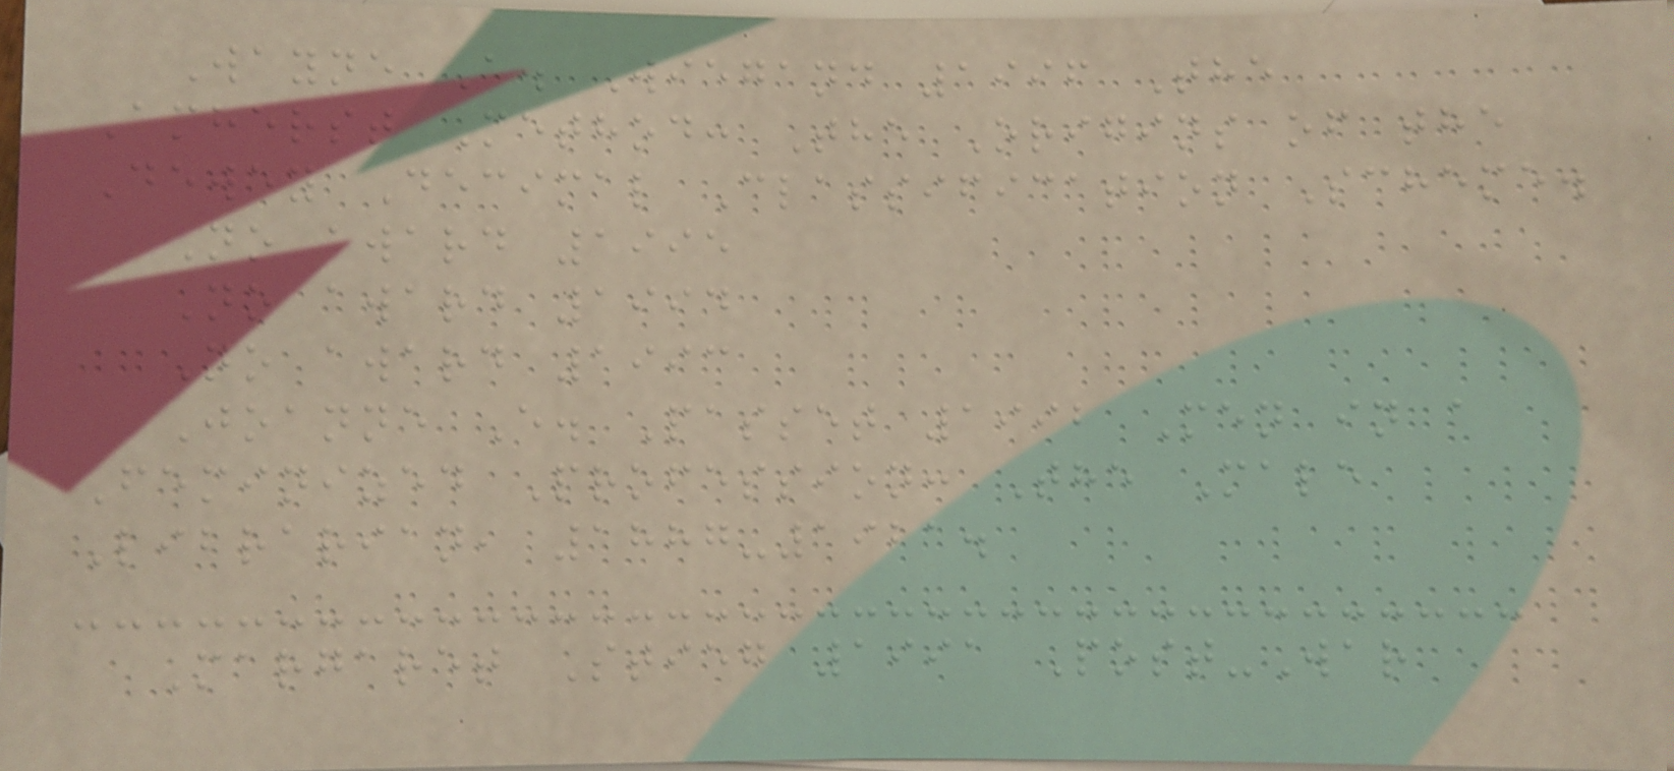Wayne A. Wiegand 1996 The
Amherst Method: The Origins of the
Dewey Decimal Classification Scheme.
No award 1995
No award 1994
No award 1993
Joanne E. Passet 1992 Men in a
Feminized Profession: The Male
Librarian, 1887-1921.
Margaret Stieg 1991 Post-War
